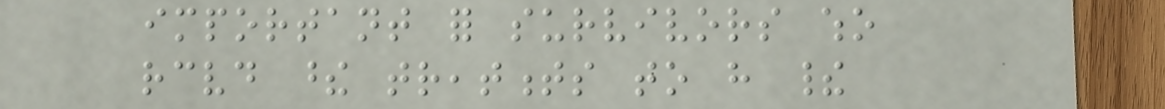important for survivors who
received these treatments to have their
